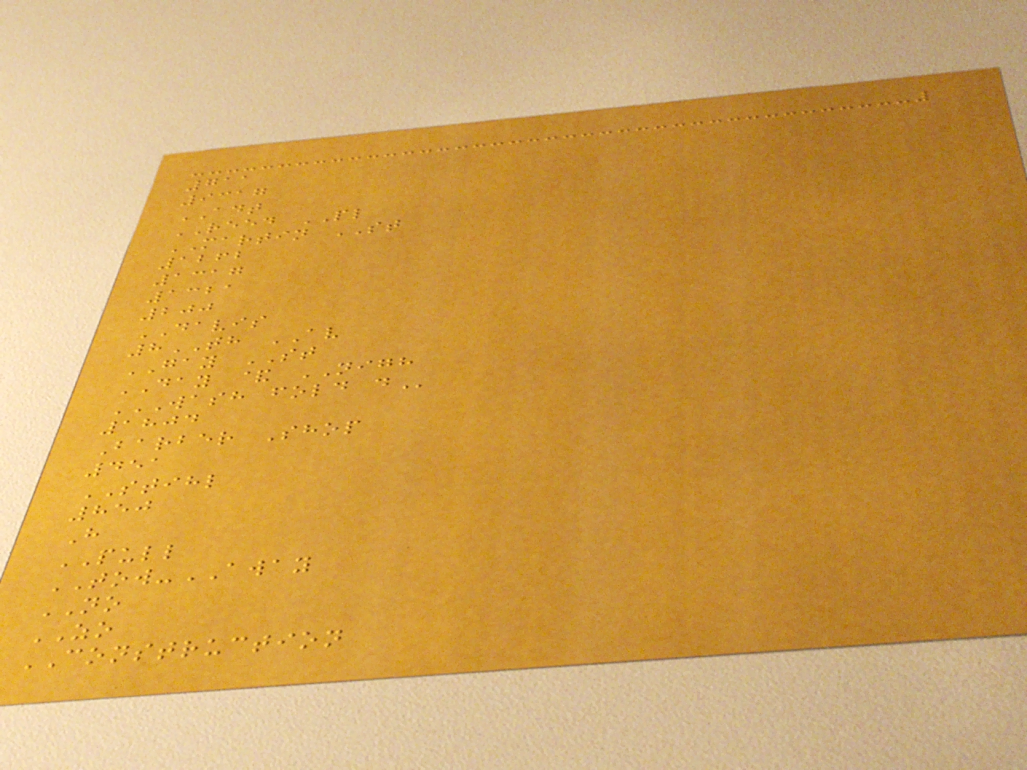711
9317
ADT
REED PL
MARTIN ST
1262
1317
1321
200
DAVIS
8TH AV
GAY ST
DAY & NIGH
WASH FOLD D
1804
Barber Shop
451
STIHL
850
H
PULL
TOW-AWAY
NO
ZO
CONSTRUCTION
